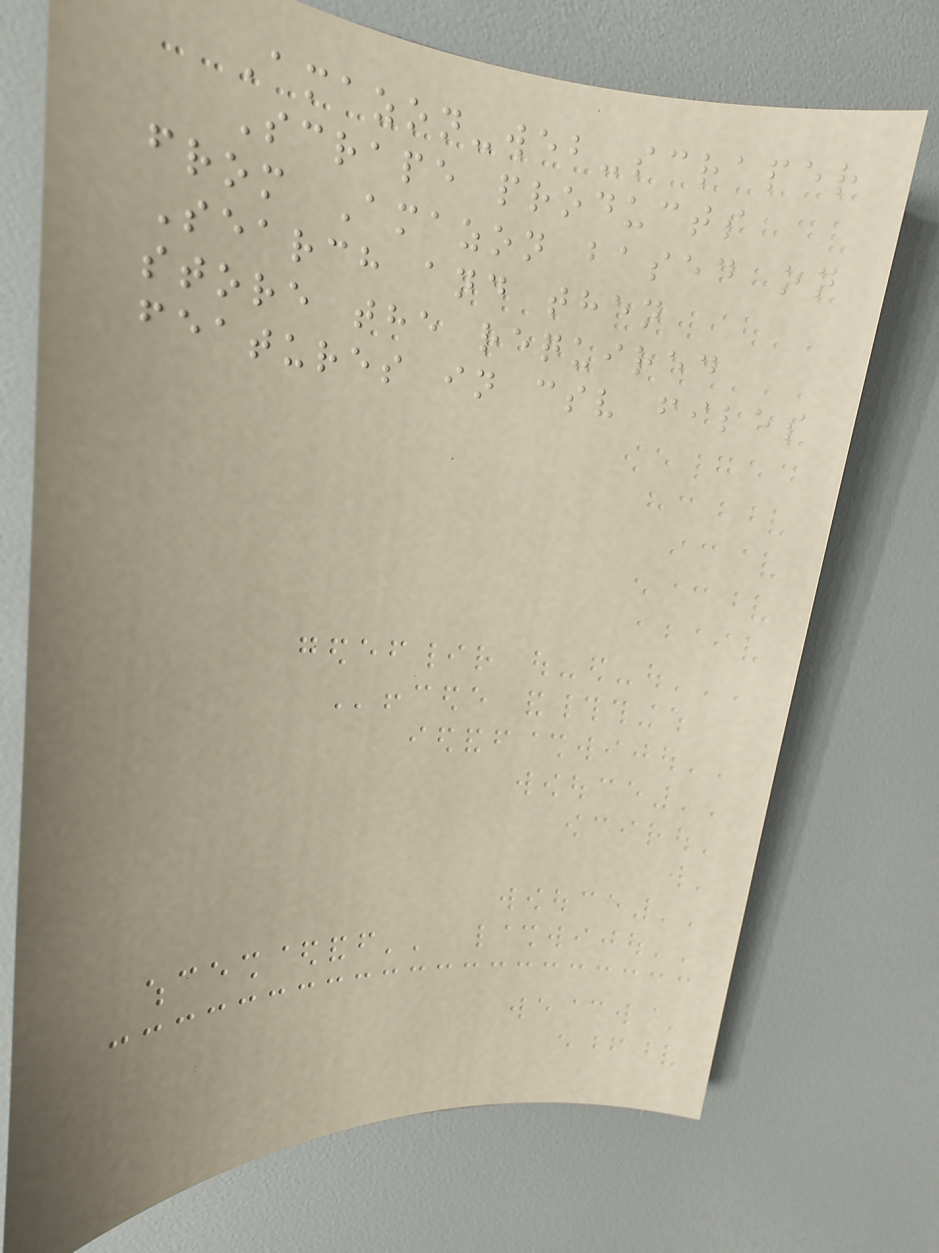Amazon-web-scraper
Scrape products
from Amazon based on
Search and then
store the required
features in csv files
